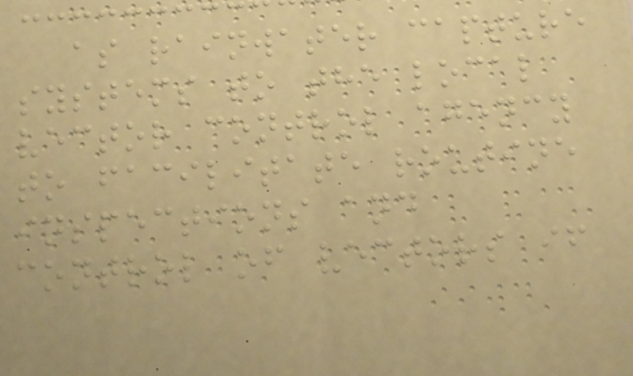as rainwater capture
systems to the local
vector control agency
to facilitate routine
inspections and
control of vectors if
